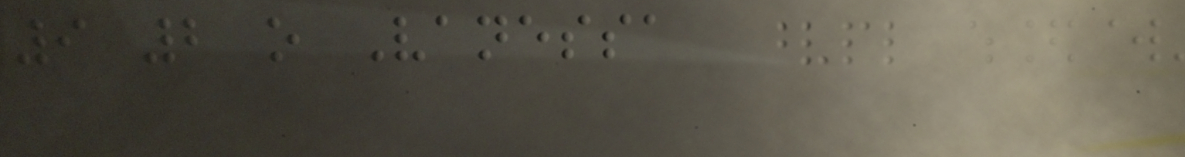9 2 o Vanessa
